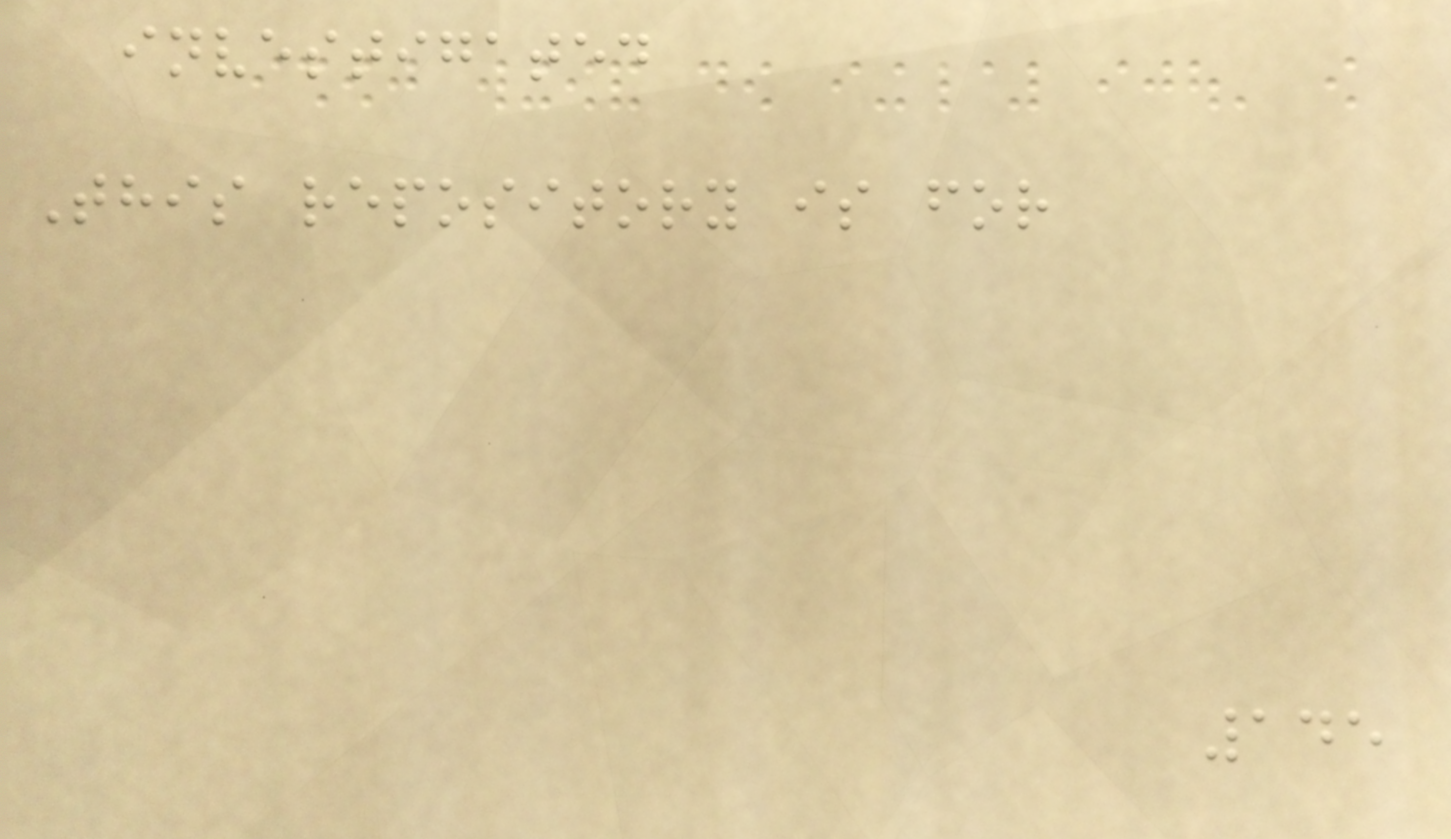investigated
This repository is for
145
